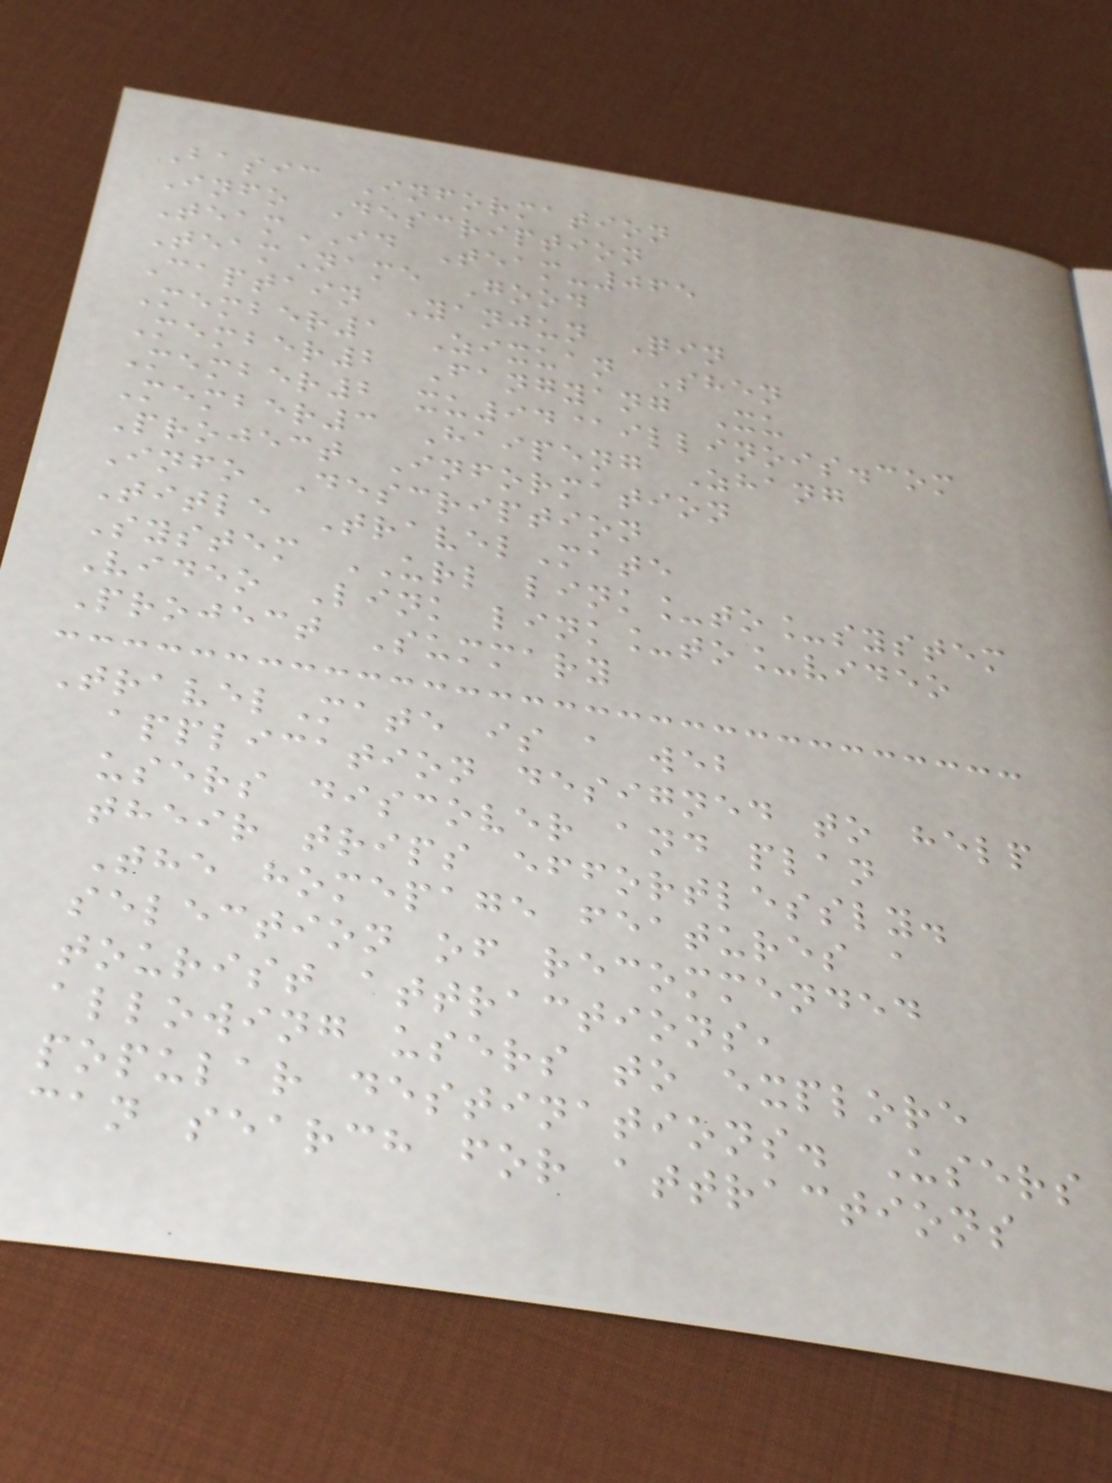Basic Information
Info Description
TeamID Team-065
TeamName Good
Captain Yanjun Qin
Member1 Zixuan Shen
Member2 Fangyang Xu
Member2 xu94@illinois.com
Member3 Haipeng Zhang
Project Information
Info Description
Title TravelMate
System URL link_to_system
Video Link link_to_video
Project Summary
TravelMate is a web
application designed to help
users discover and plan
their trips effortlessly.
The homepage features a
selection of recommended
tourist attractions,
allowing users to explore
popular destinations. Users
can search for attractions
